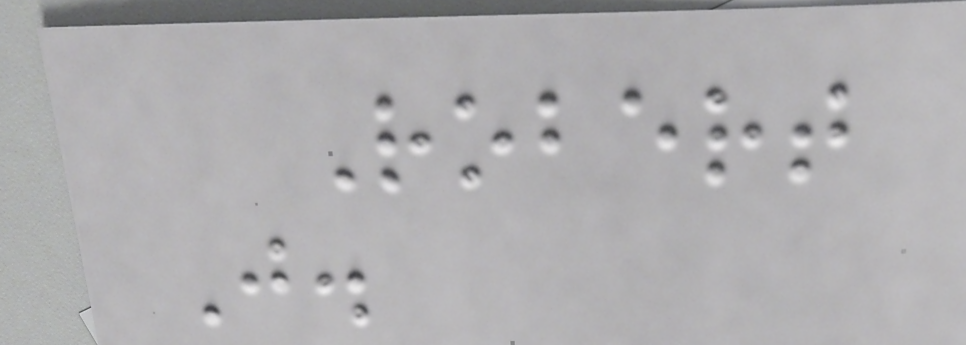Robert
J.
